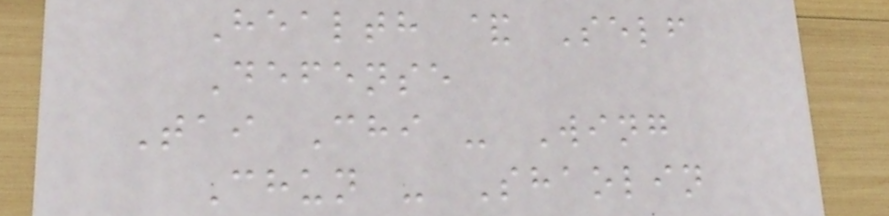Health & Self
Defense
Tai Chi - Wing
Chun - Shaolin
